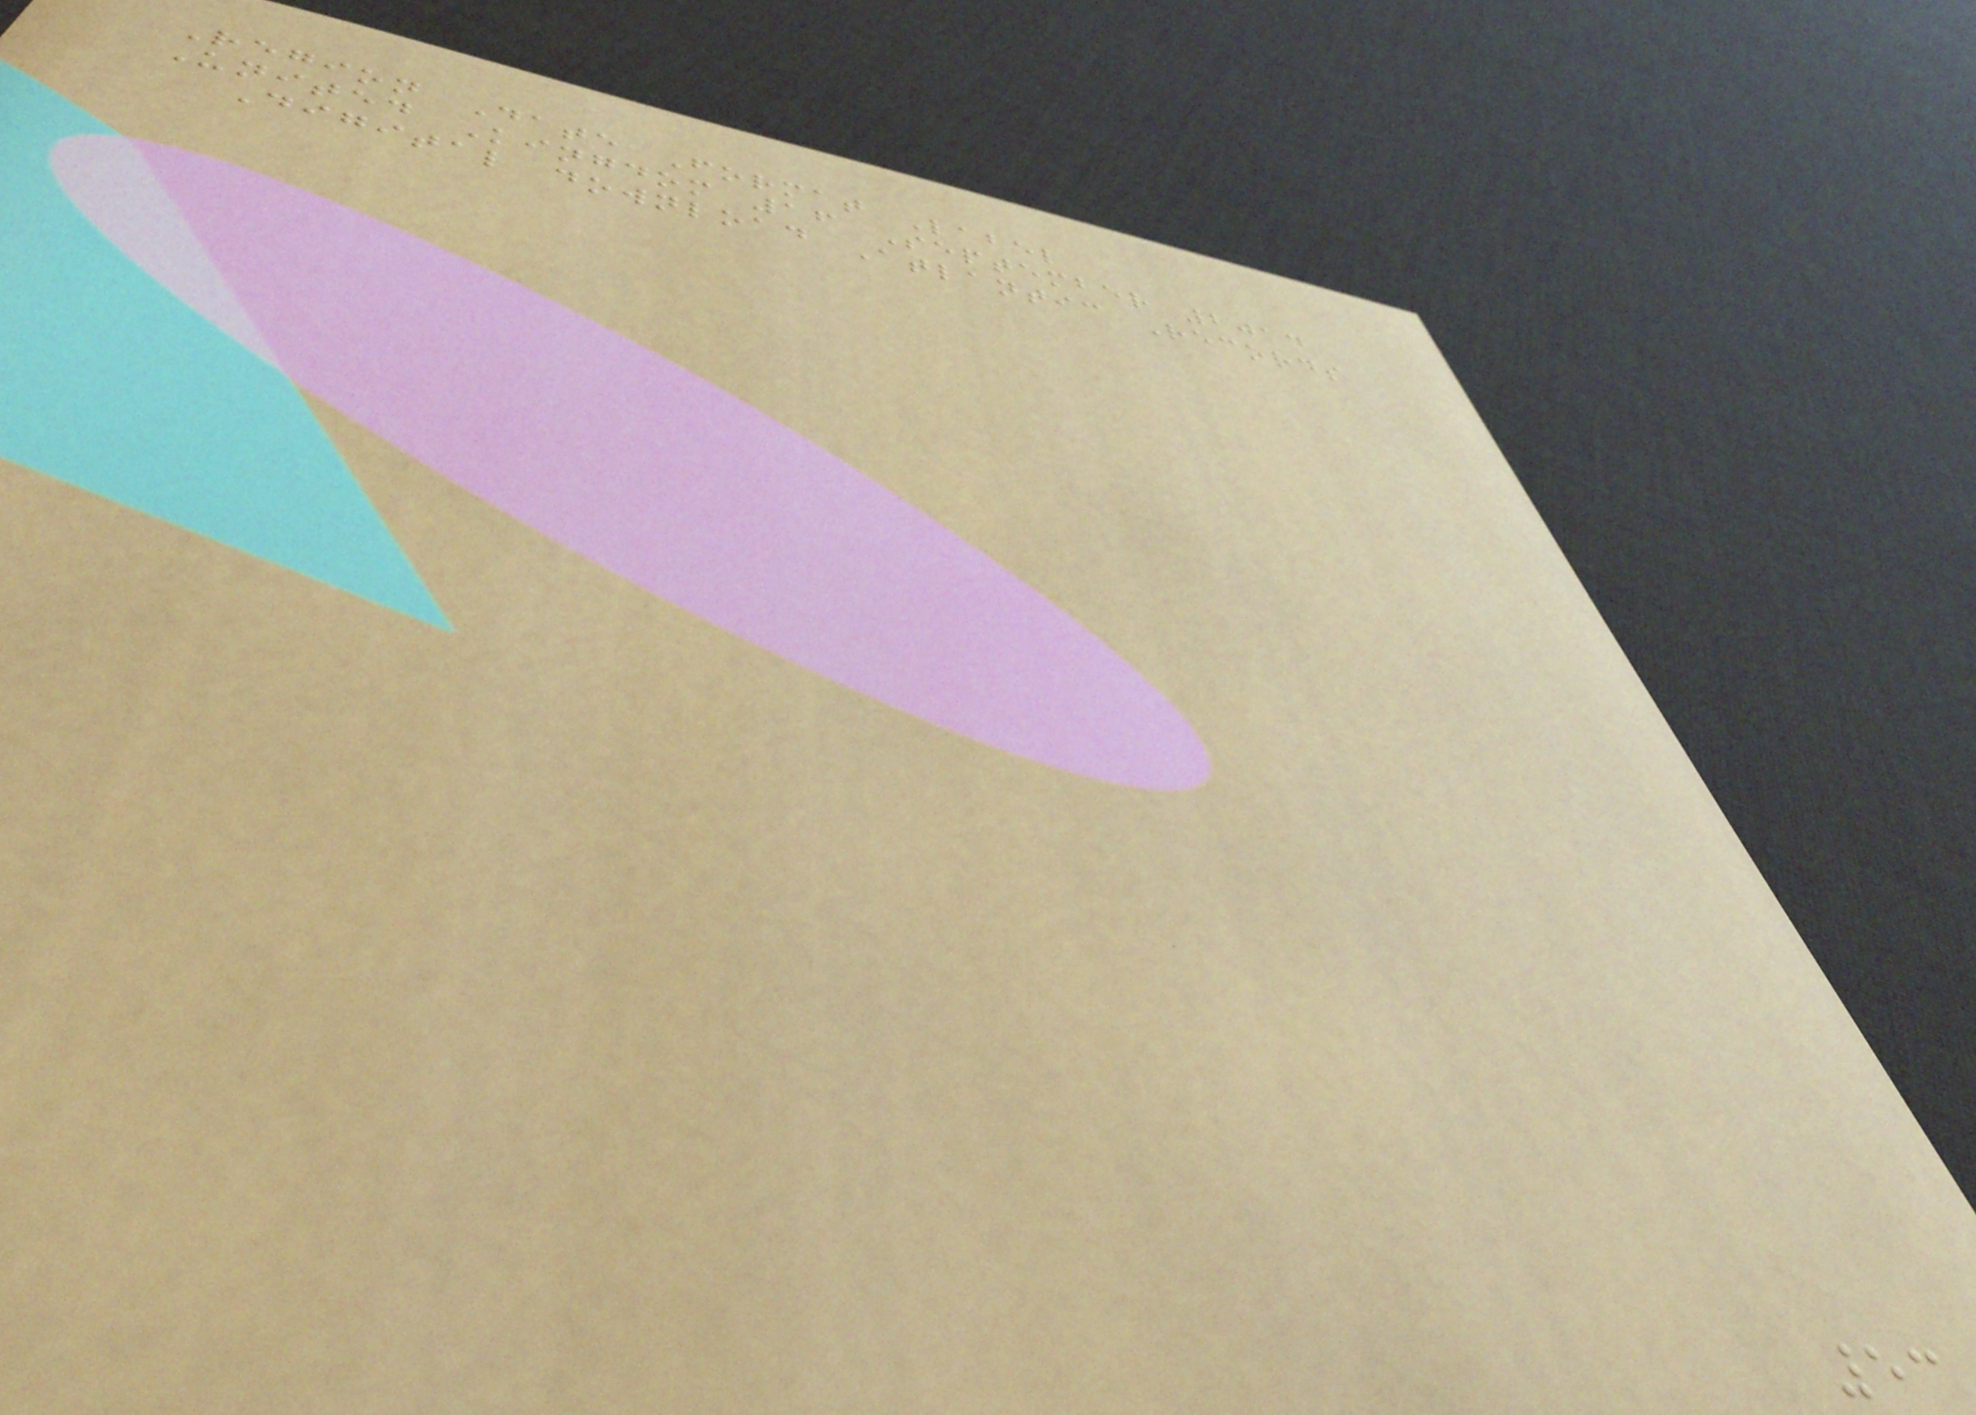Region Date Format Label
United Kingdom 16 September 2014
Digital download Atlantic Records
53
